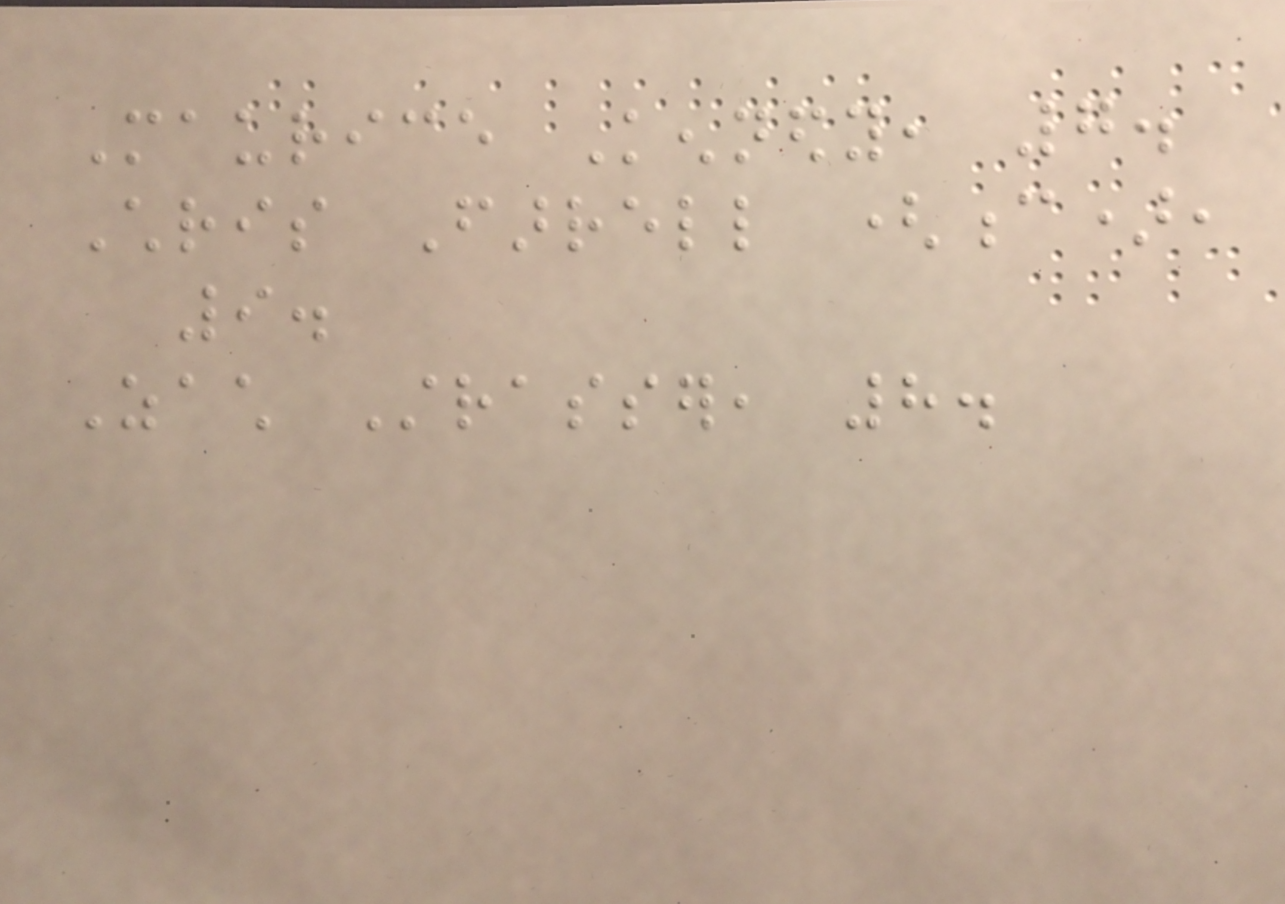Maurice Kennedy, 7.
Chris Farrell (c),
9.
Zach Strasser, 8.
